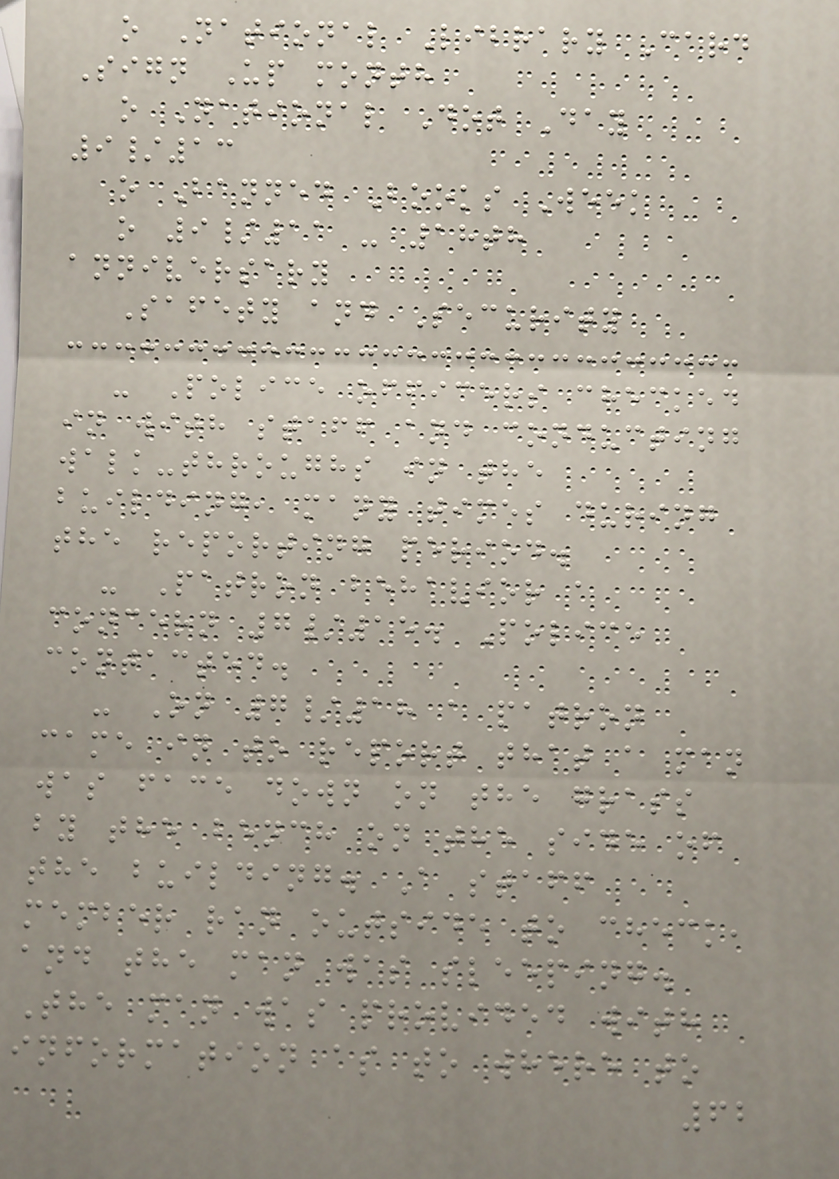o National Library Card
Sign Up month
o National Dot Day
9/13
o Banned Books Week
o 9/11 - 18th
anniversary
Safety and Security
- Police officers checked
in with staff and conducting
walk-throughs in the
building, many times during
the reporting period.
- Patron behavior a
concern 7/15. Police
contacted.
- On 7/18 a patron
came in to report that a man
was face down on the grass
by the bench on the side of
the building. A staff
member ran outside to check,
and the man was sleeping.
The man was provided with
information as to where to
62
